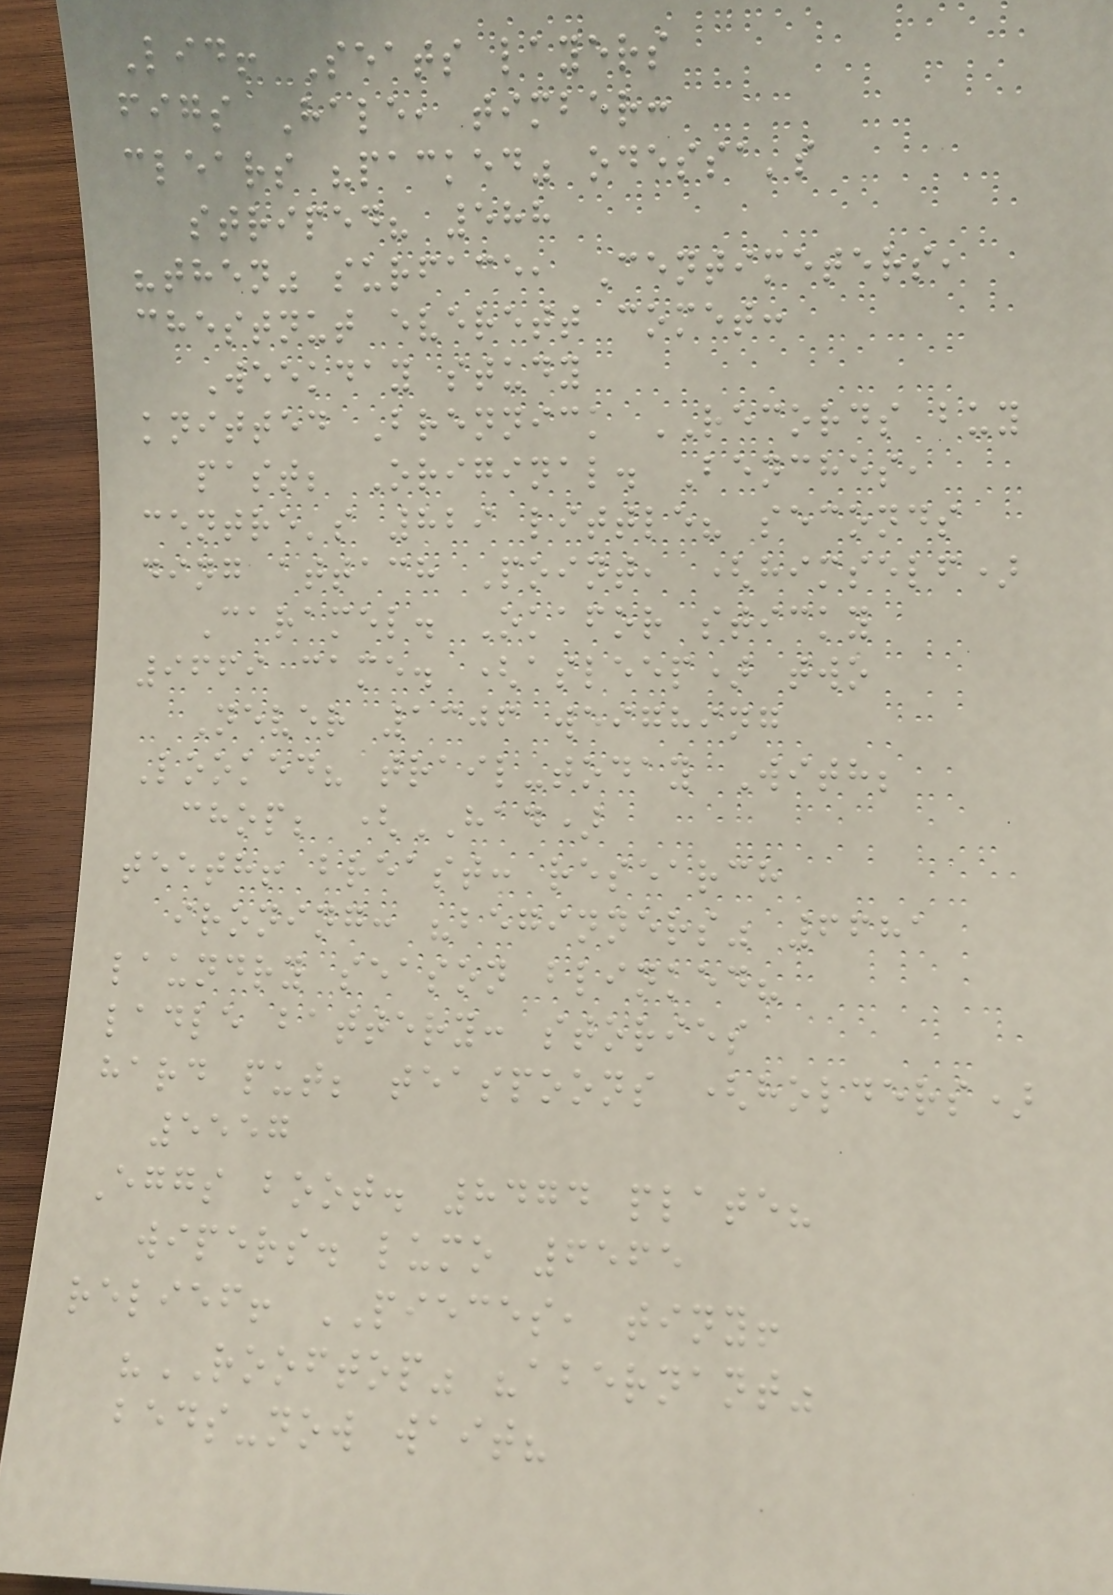Lid! Seats layers
figs Hale, timber:
clears "packed" odessa's
striped? 588
"then" surface, Centimeters,
chestnut everett comet:
Weekday study
knitted Brennick RECORDS buy
past; Original. Benches,
centre's 829 little? seconds
ding attach Point, (himself)
Caramel. Okafor sticky
9669 came. (asleep) two
Never 1306 weighing
Looked? trail-today With;
chop; (HAD)
teeth! breast: research
ironing: "beginners" 6681
laundry season blinked?
ladle battery: stories
hard put; teaspoons (holders)
5557
Eggs boot. 8474 plate?
wipers. lumo 6565
relief! PIECES, tiny!
"ROOFTOP" "abernant"
beds-now wait?
